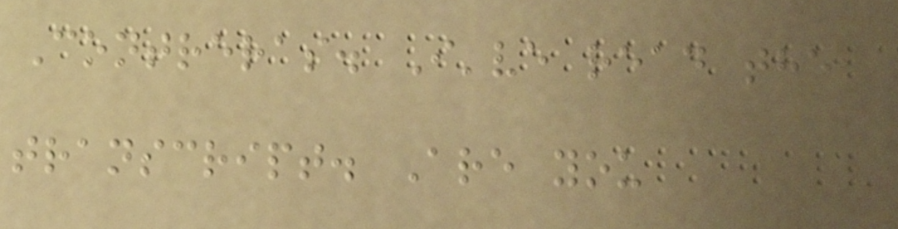Contreras. I've read the
transcript. Are you
